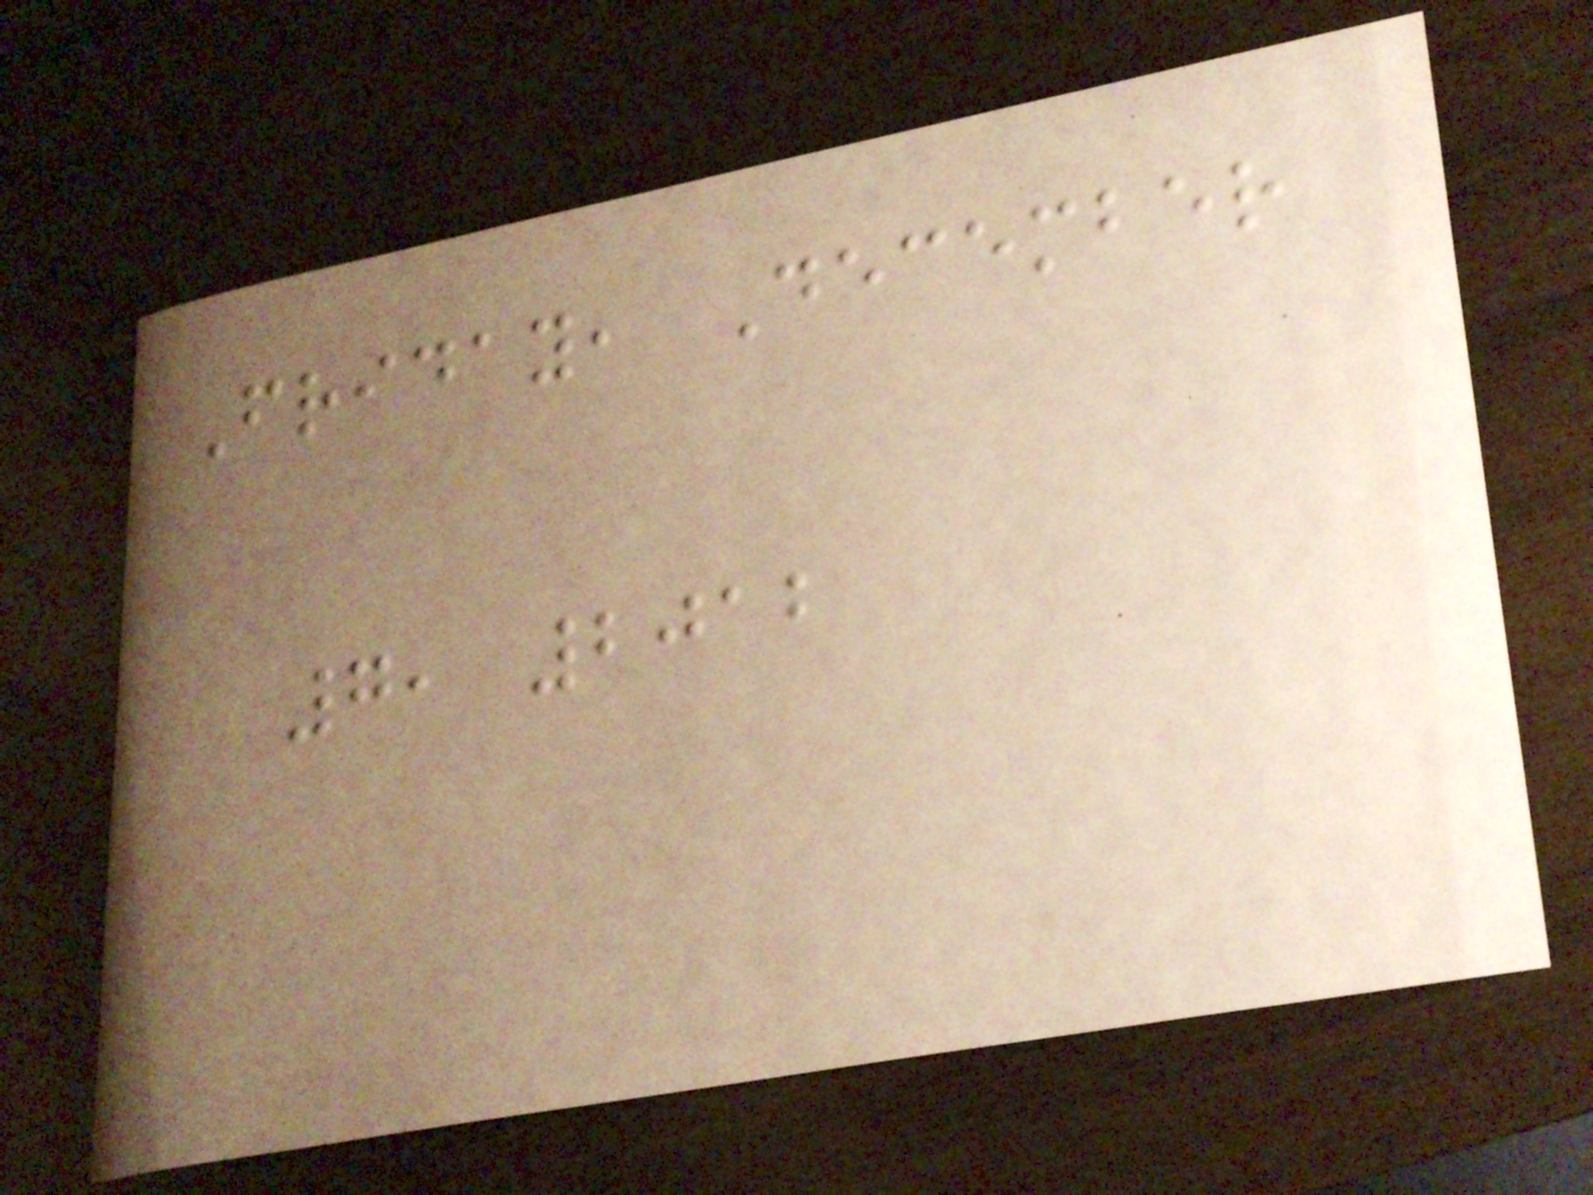Friday, December
7, 2012
